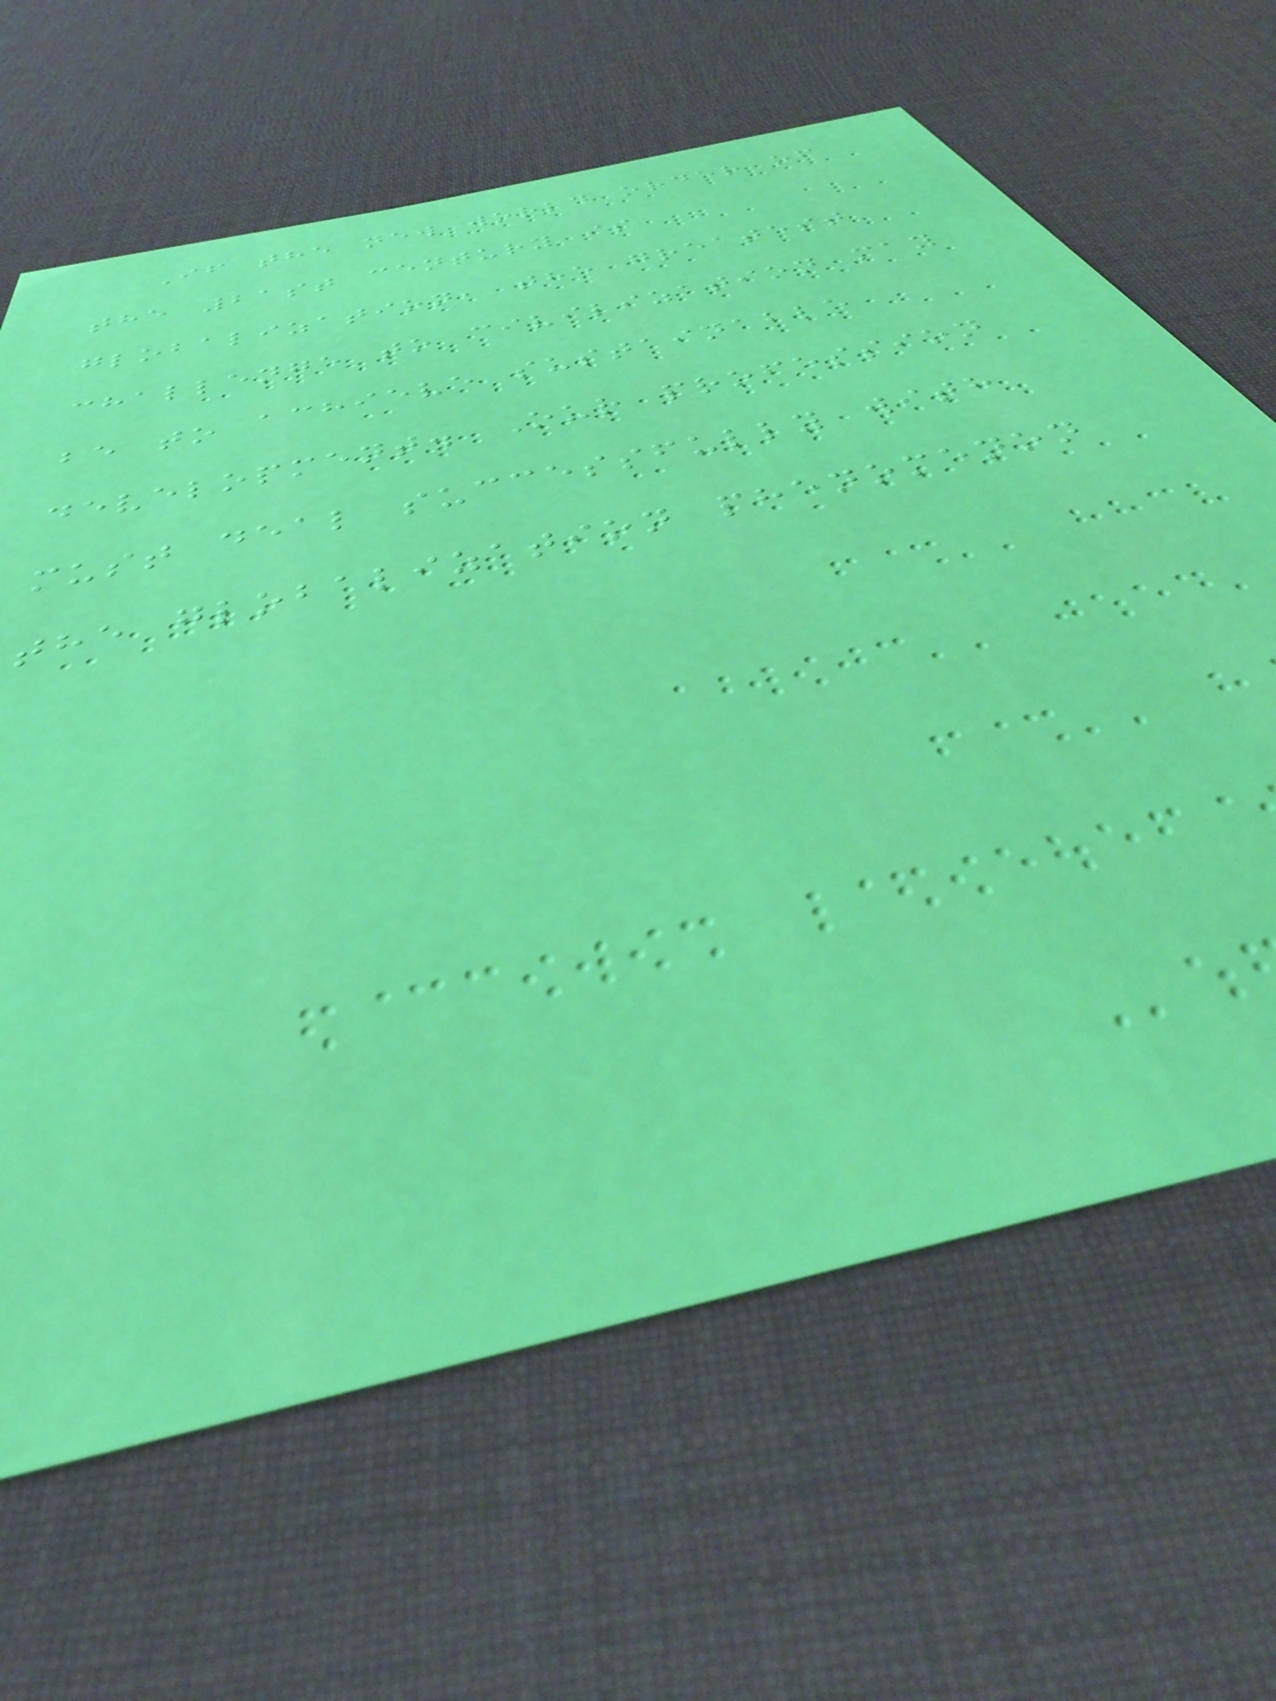If the new world order of
the 21st century is
globalization, the greatest
challenge to civilization may
be to achieve sustainable
development. Our profession
must deal successfully with
the globalization phenomenon
